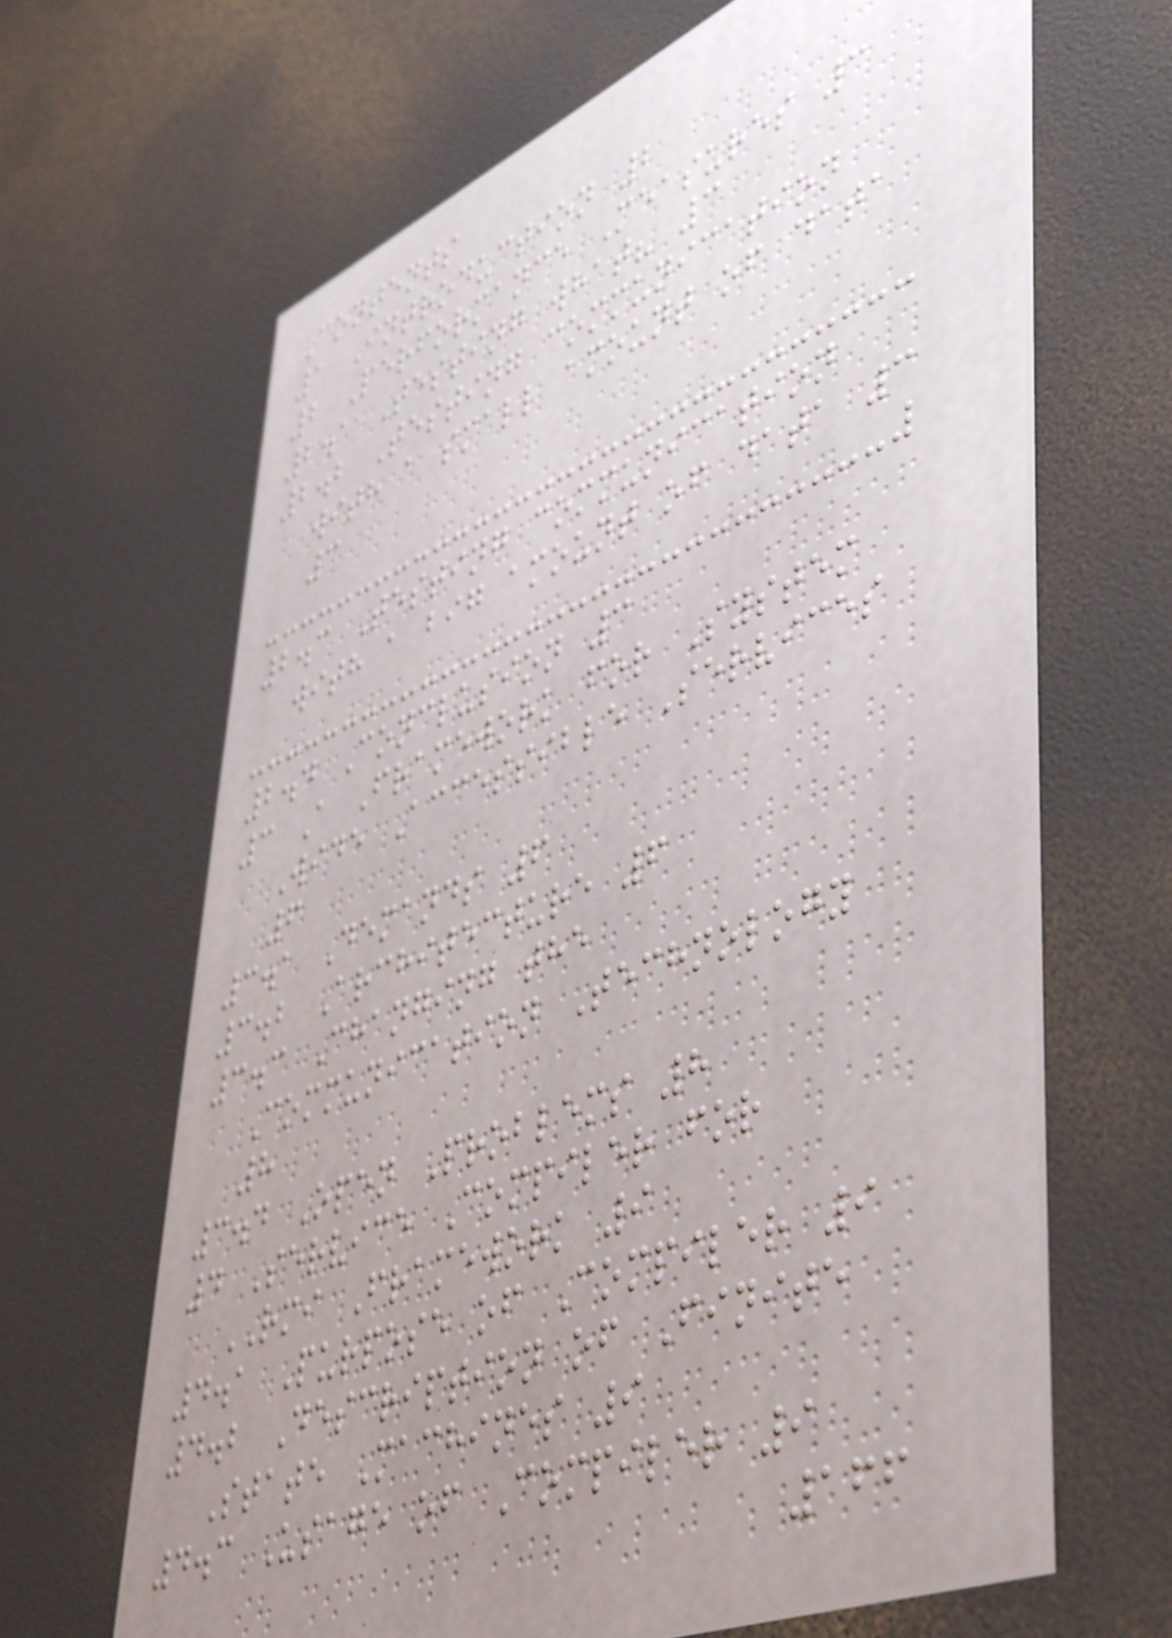Contents
1 Introduction 2
2 Performance Measures 3
2.1 Testing what? 3
2.2 Testing communication
with a small amount of data
3
2.3 Testing communication
with a big amount of data 3
2.4 Conclusion 3
3 A Framework for System
Wide Accessible Services
6
3.1 Demands 6
3.2 Architecture 6
3.3 Changing the
Communication Technology
8
3.4 Open Problems 8
4 Service Compiler for
RMI Framework 9
4.1 Purpose of Compiler 9
4.2 Description of Finite
State Machines 9
4.3 Usage of Compiler 9
166
